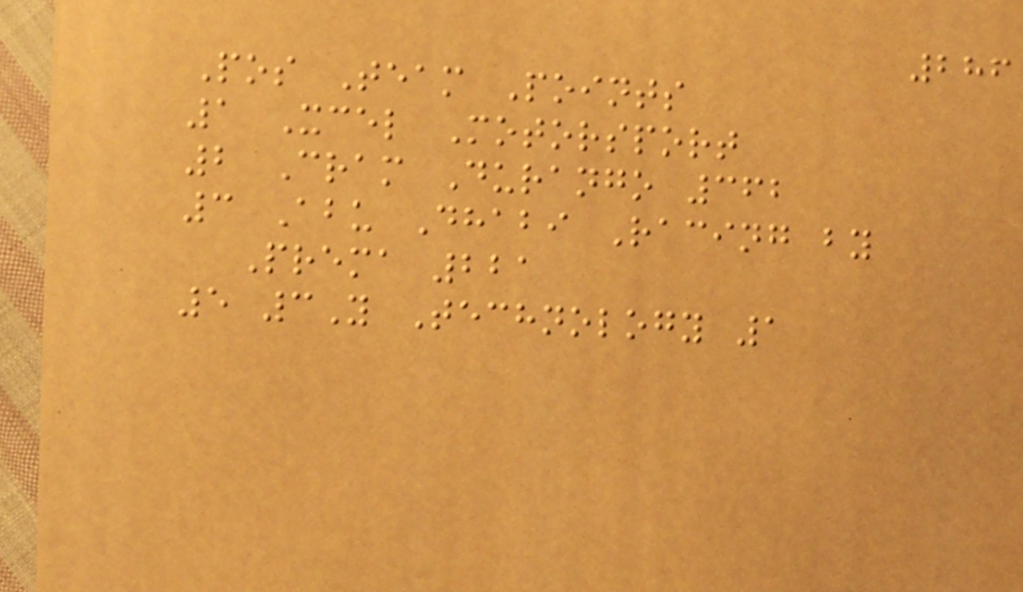286
Pos Team Points
1 Xcel Motorsport
2 Cram Durango 362
3 Abu Dhabi Racing by
Prema 221
5 3Y Technology 1
